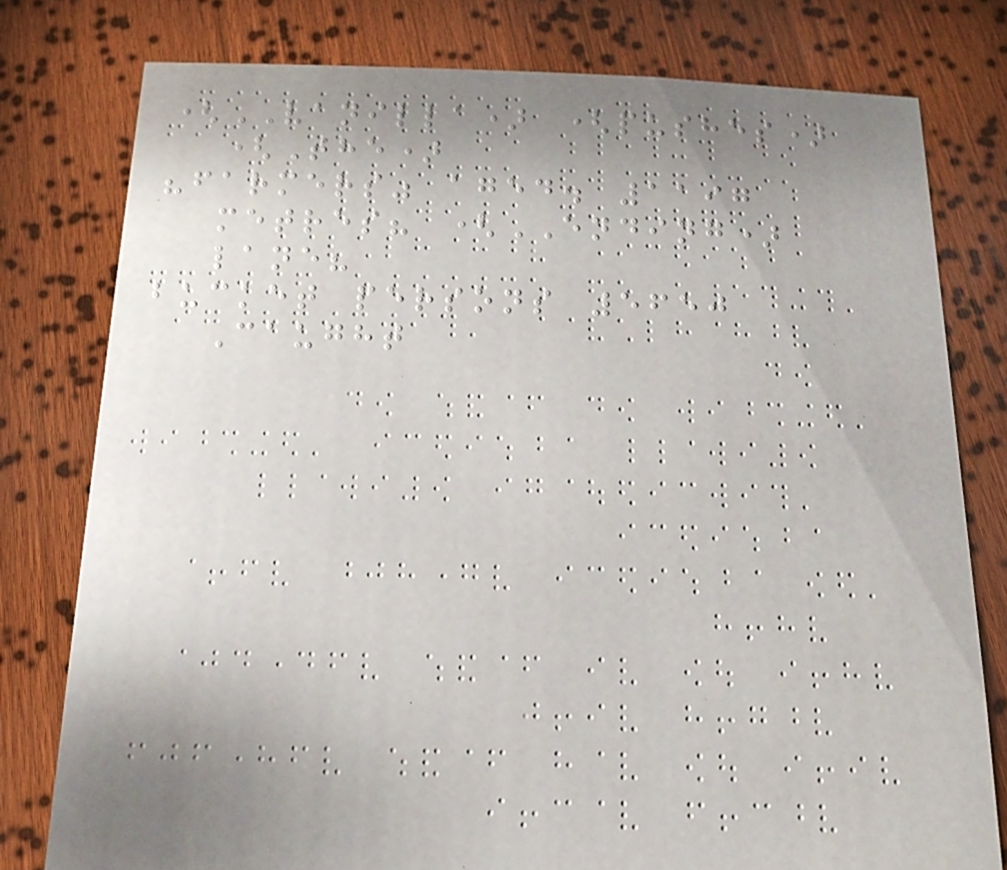(VANILLA) (pushes)
(The)
"farmers" aged. 1197
metres? (ENDING)
lane?
bucket persons 5650
Caught
